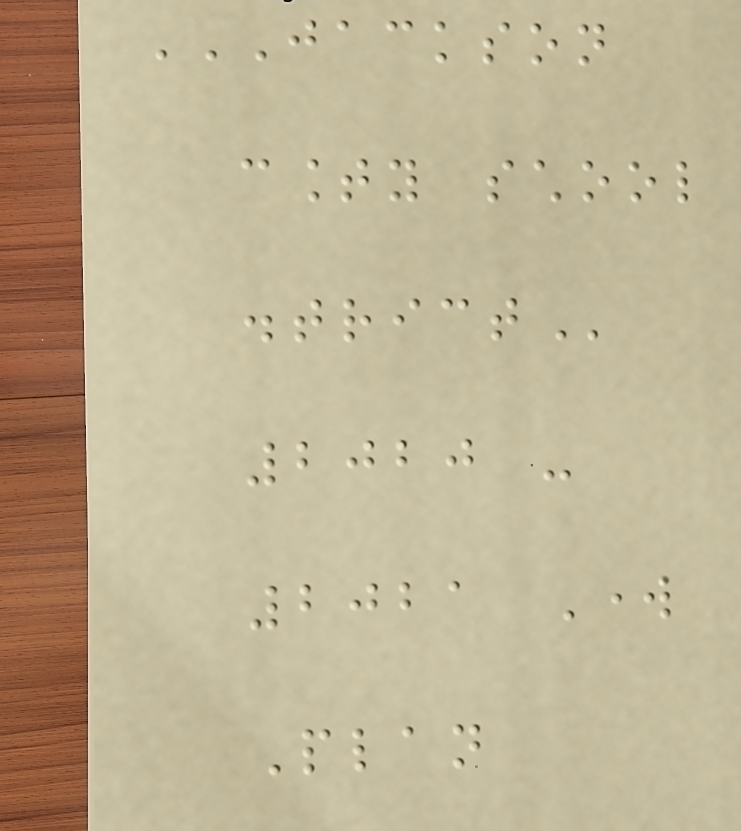JACKSON
COUNTY SCHOOL
DISTRICT
2020 -
2021 Work
Plan
